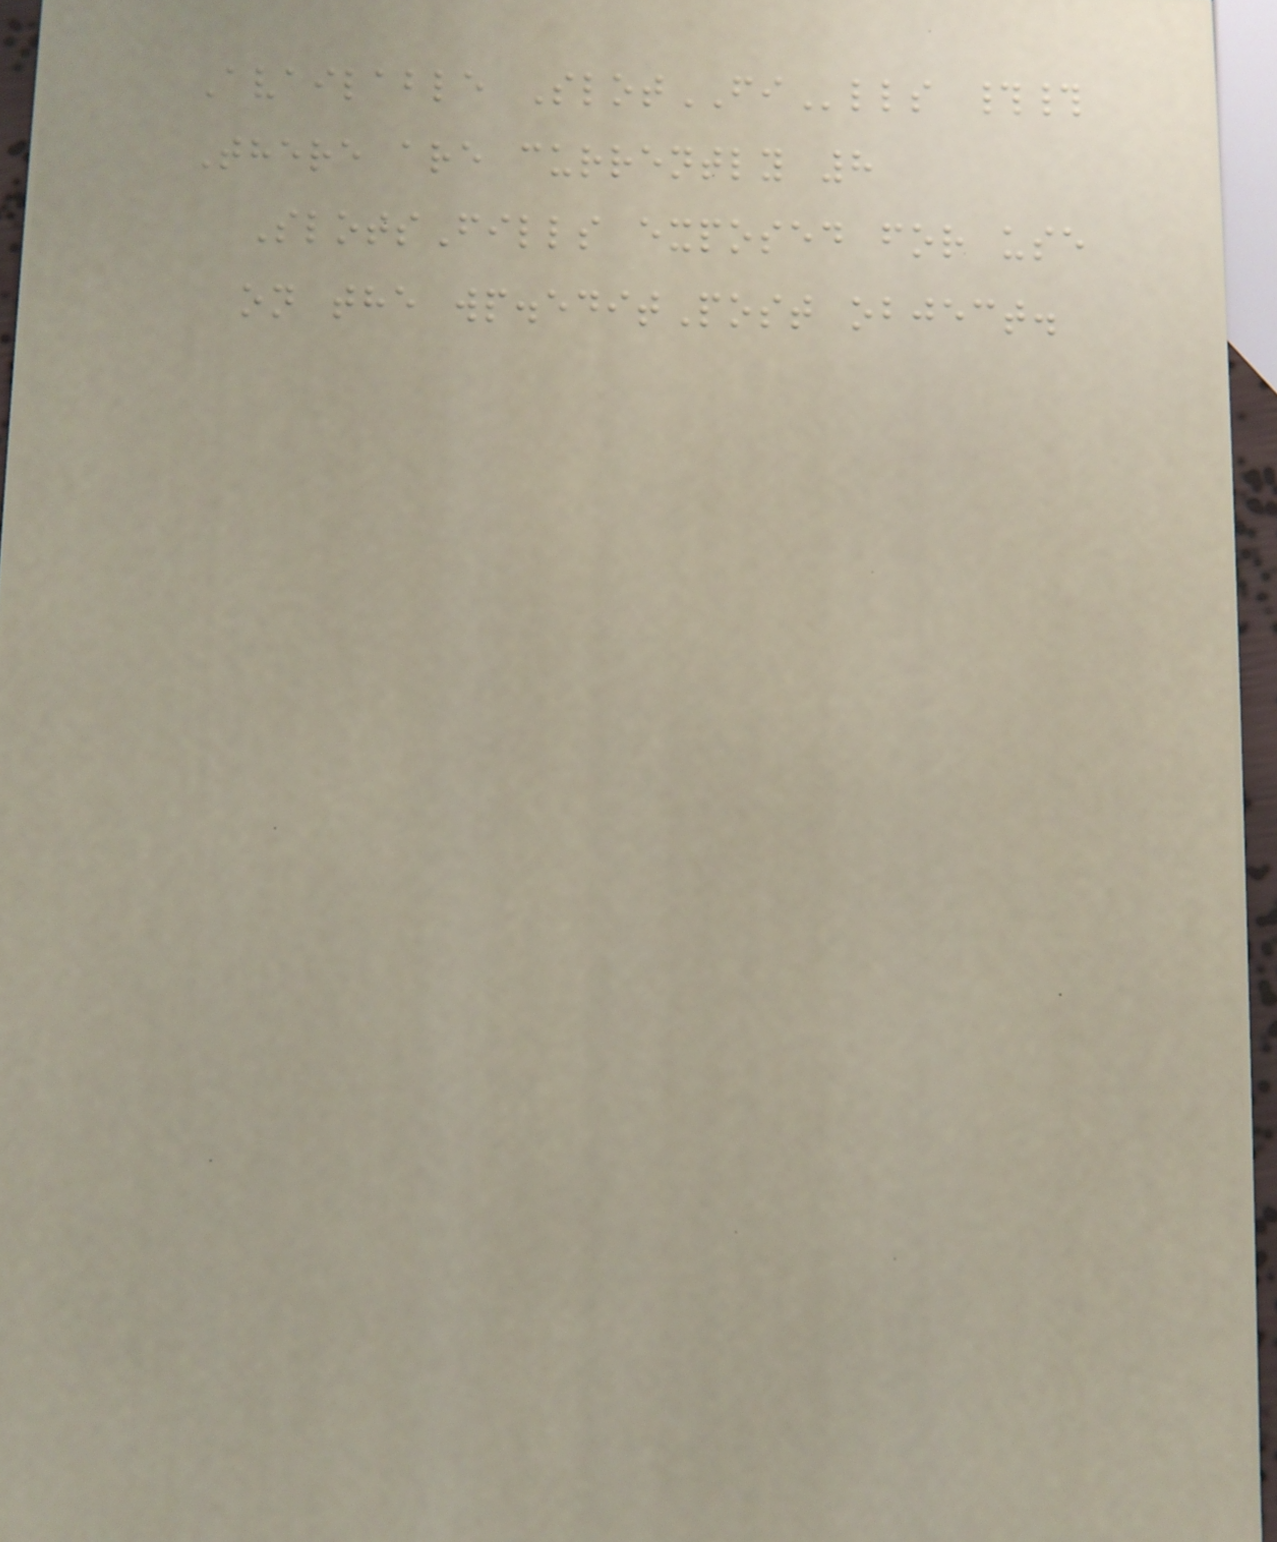Available SlotFIlls ##
There are currently 8
SlotsFills exposed for use
on the wp.editPost object.
